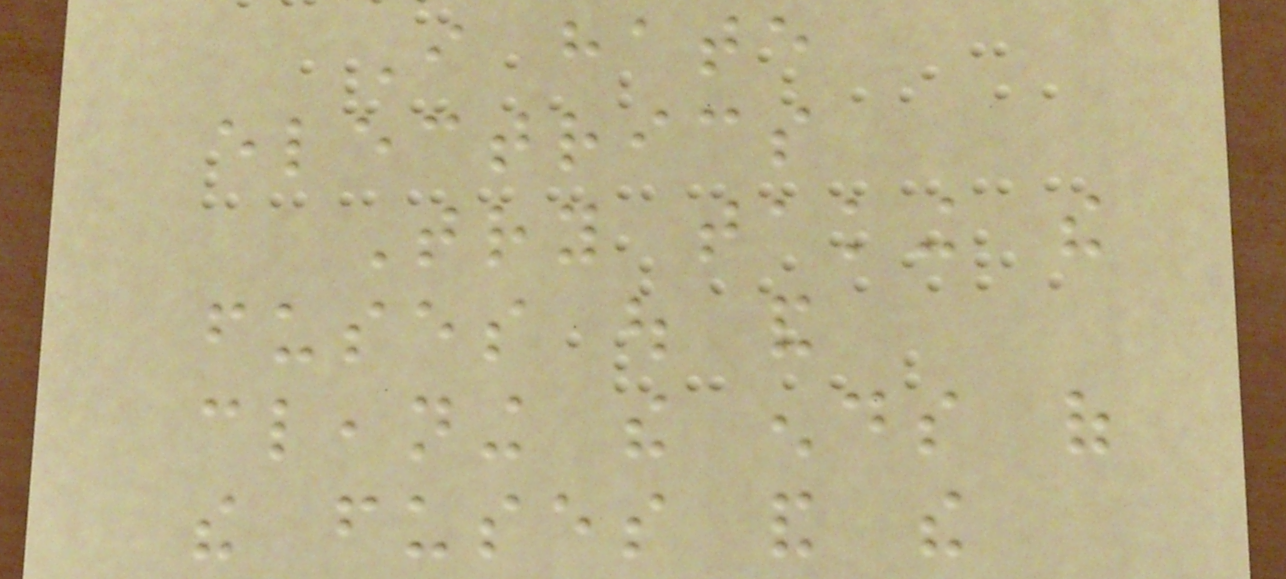I hate
electrics
Try taking the
fuses out and
cleaning the ends of
the fuses and the
